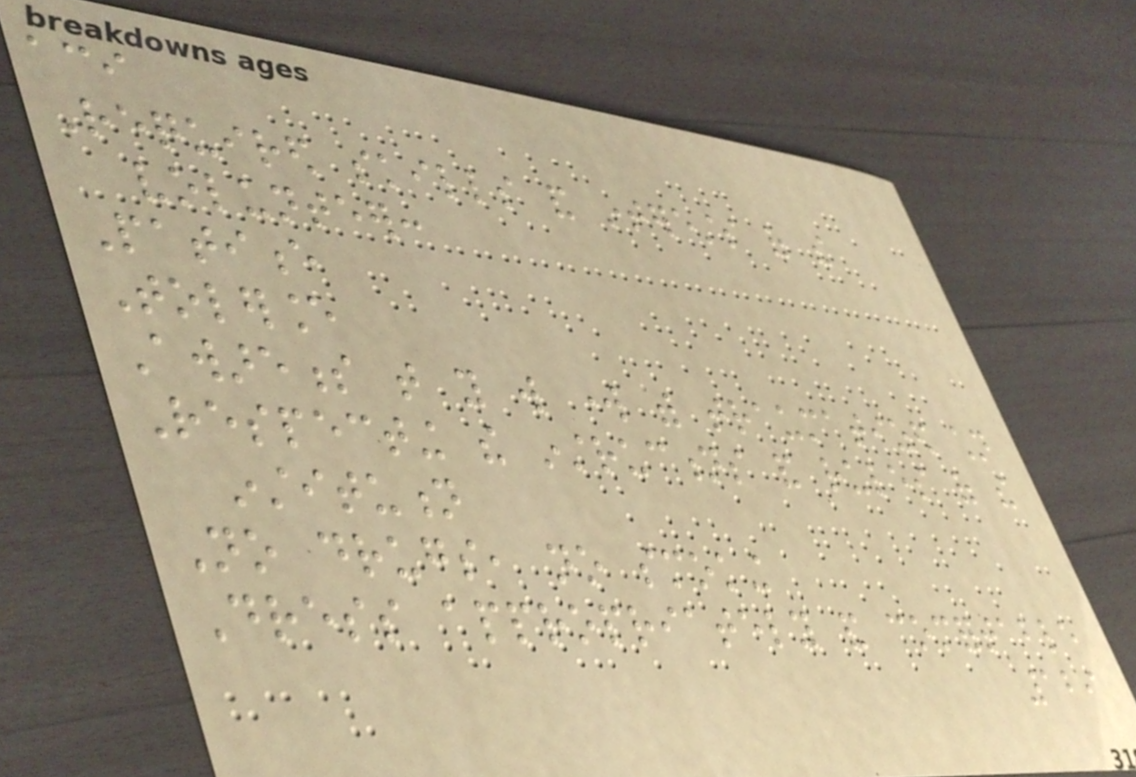aci
Required skills and interests of the
volunteer:
Patience
Tolerance
Awareness that you will work with traumatized children
Respecting the instructions and rules of the
institution
No drugs, no smoking
Dress appropriately and comfortable
129
